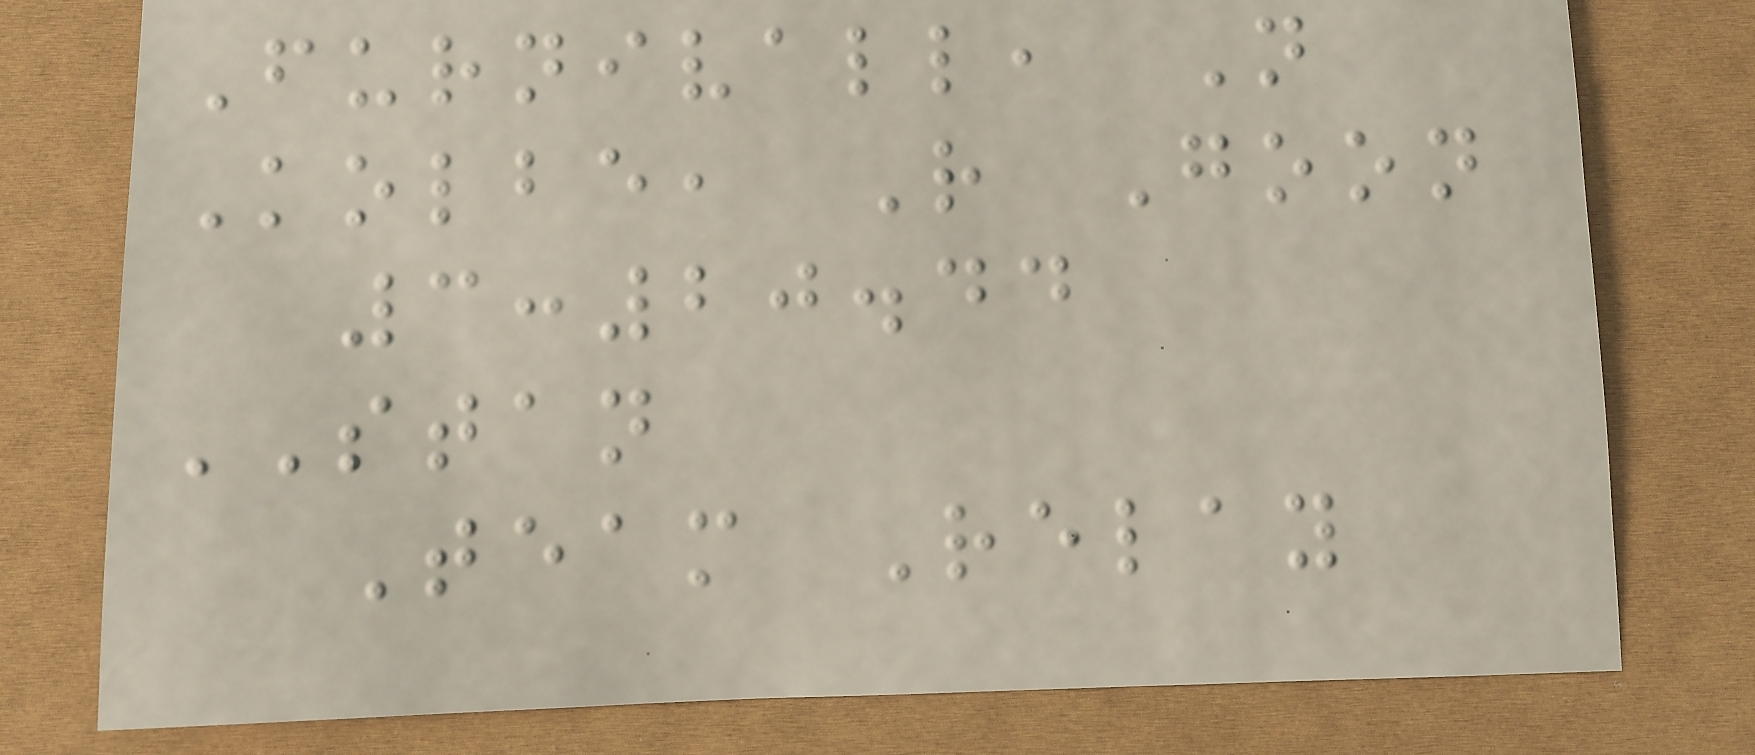Furnivall, N
Kolbe, R Goon
3:20.44
STAN
Team Relay
